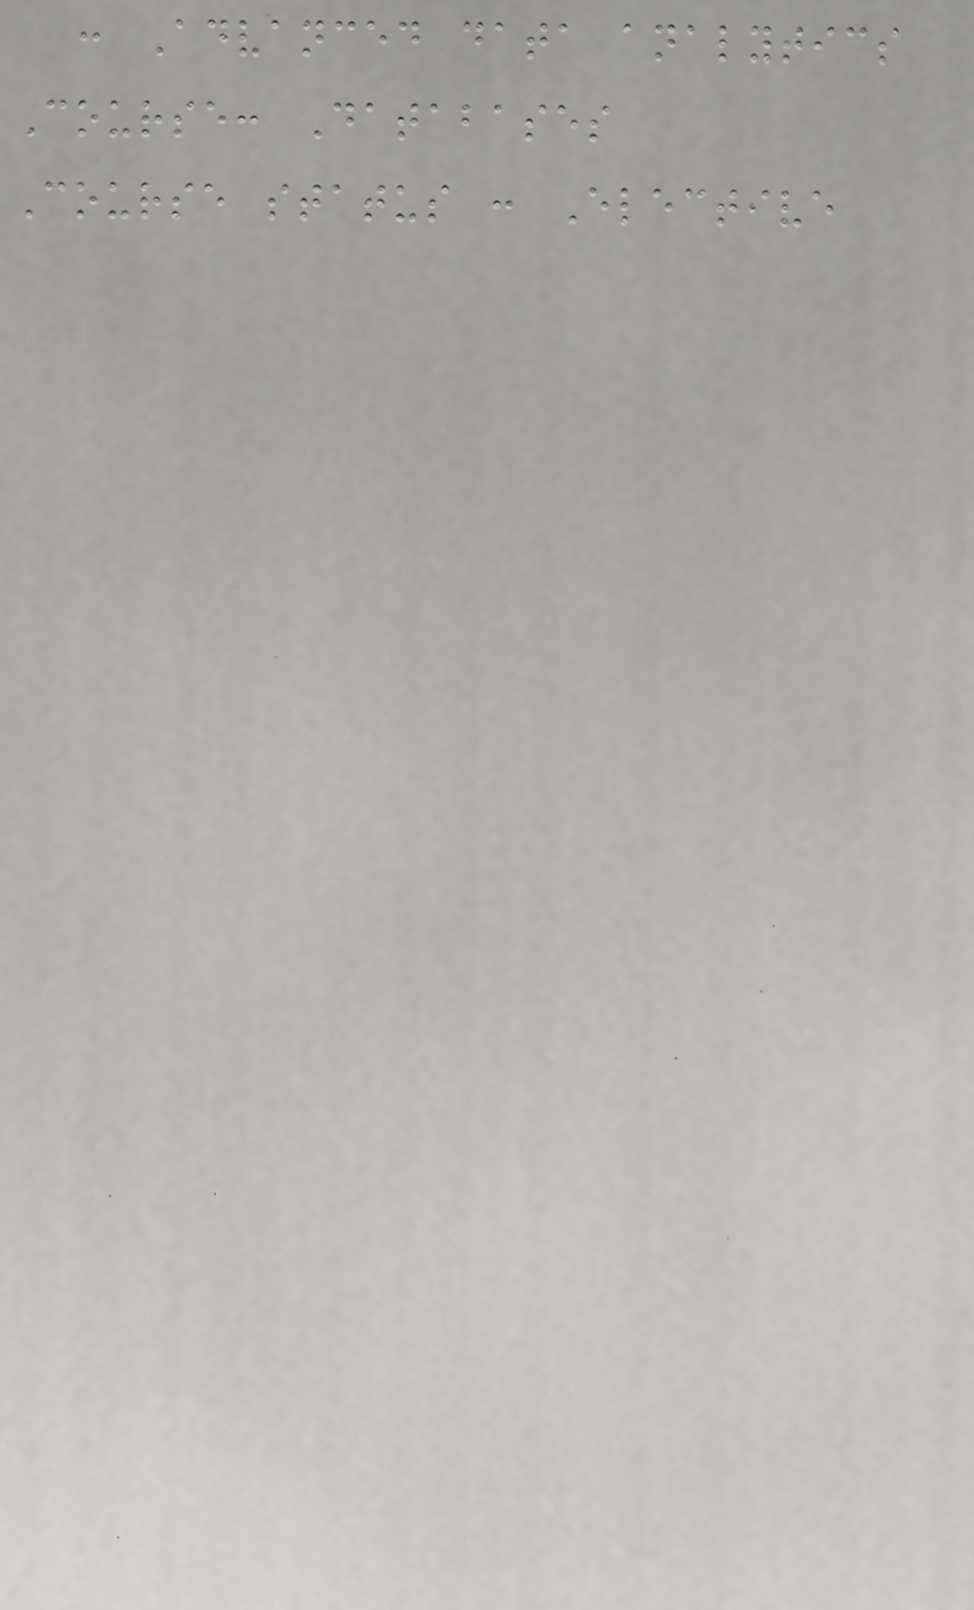: Advanced data analytics
Course: Databases
Course status : Elective
